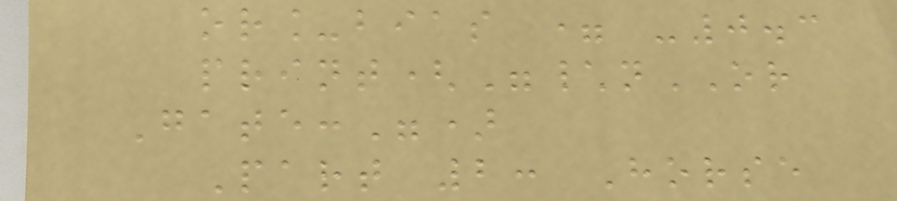or_bias = -0.3
print("\nOR
Gate:")
Part 2: Horse
